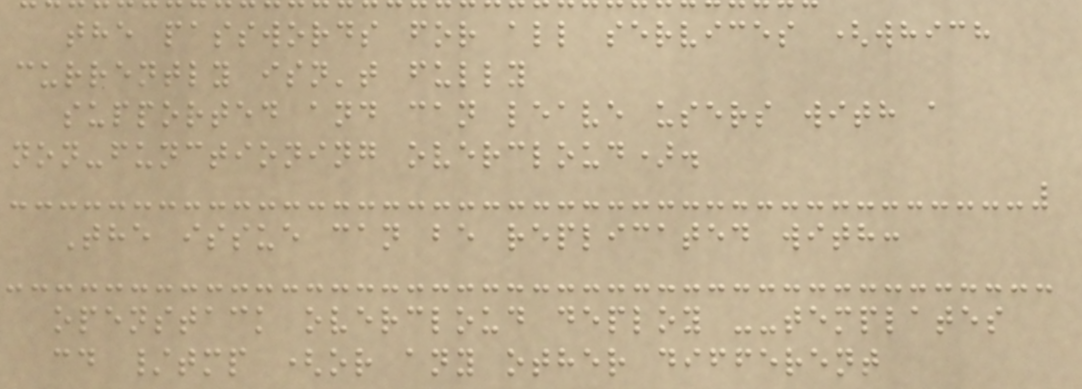the passwords for all services (which
currently isn't fully
supported and can leave users with a
non-functioning overcloud).
The issue can be replicated with:
openstack overcloud deploy --templates
cd /tmp (or any other different
